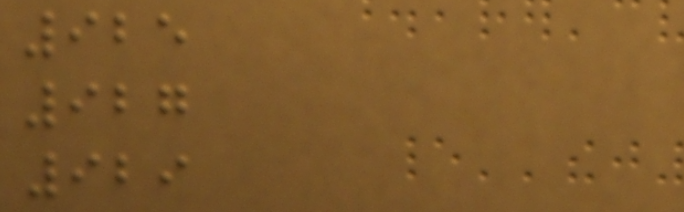925
927
929
